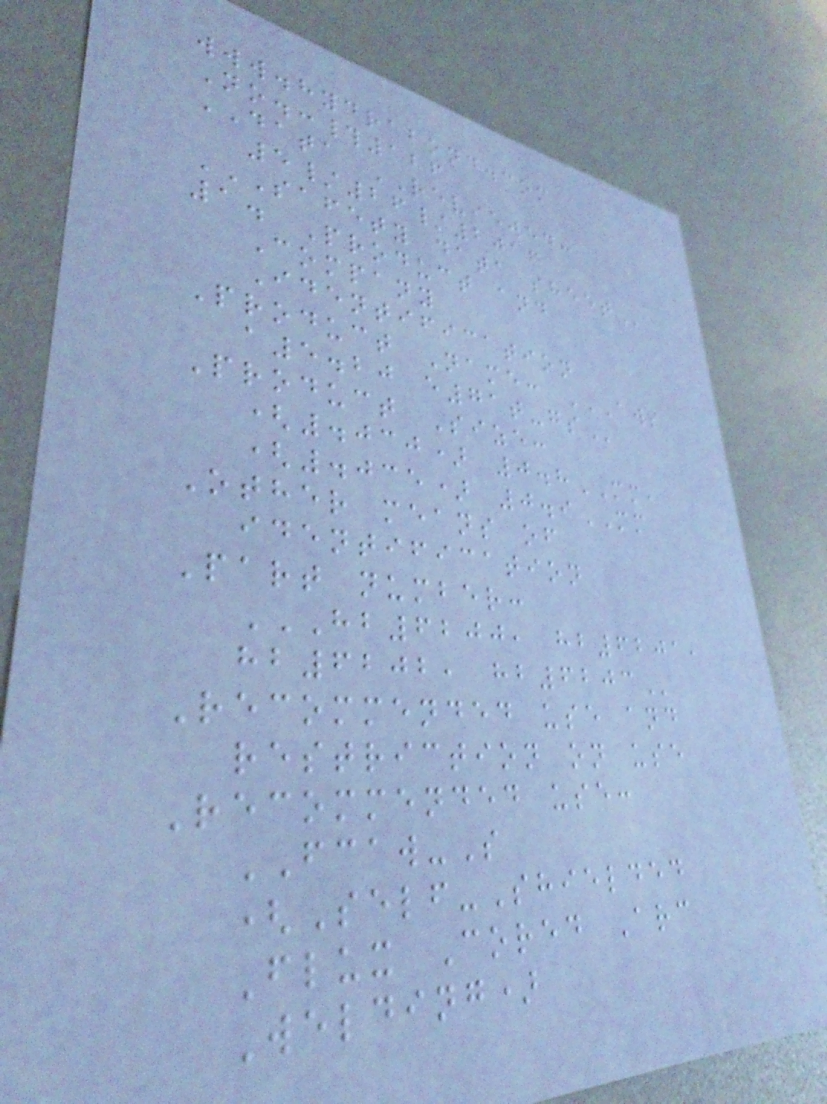www.hydrabond.com
No.:#126
DATA REVIEWED:
5/26/2016
SAFETY DATA SHEET
1. Product and
Company
Identification
Product Name: AWS
A5.20 E71T-GS
Product Size:
(.030) 0.8MM,
(.035) 0.9MM
Other means of
identification
Part number:
HB6200, HB6201,
HB6202, HB6203
Recommended use and
restriction on use
Recommended use:
FCAW-S
(Self-Shielded
Flux Cored Arc
Welding)
